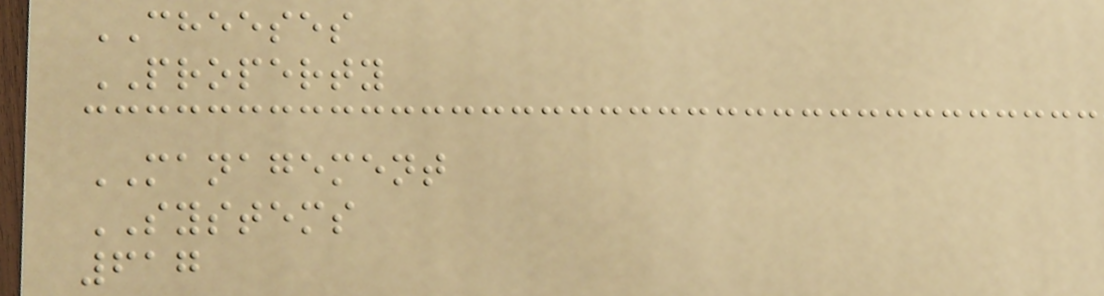CHEESES
PROPERTY
MANAGEMENT
SYSTEMS
617
